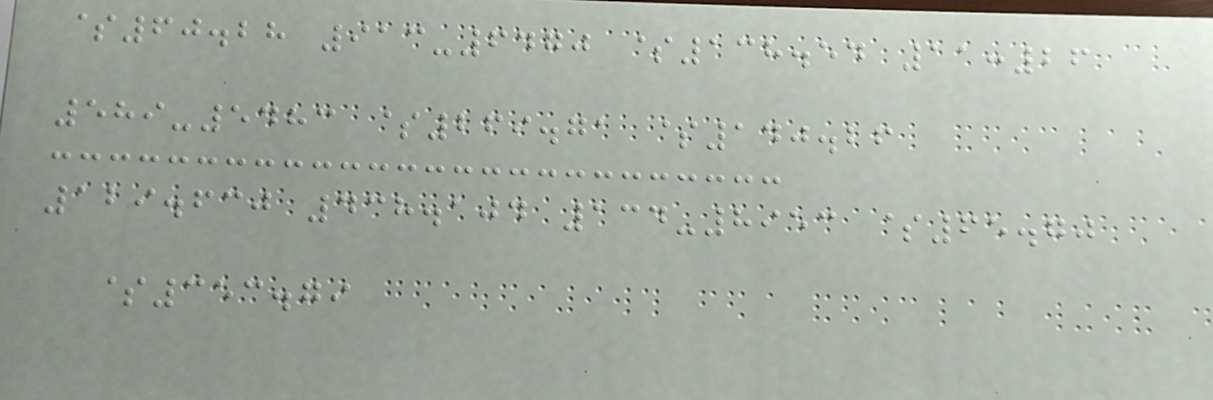$60.28 913-6470 $138.54 11:26
589-5483 $269.71 $140.26
129.630 438.104 134-8953 $65.70
$353.79
